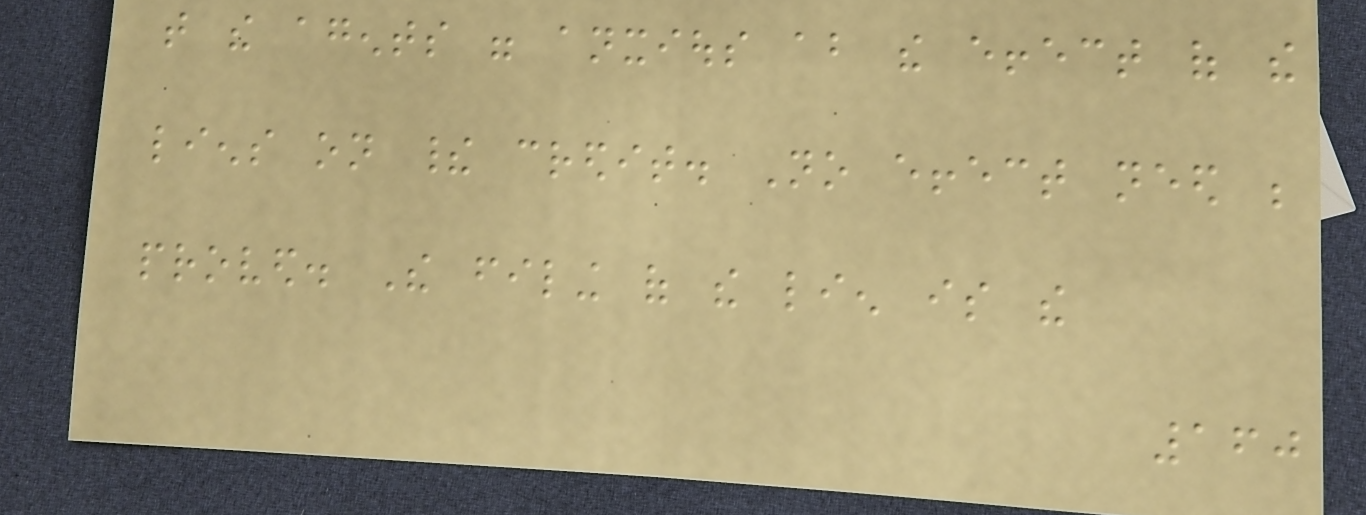that the agents were anxious about the effect of the
liens on their credit. No effect need be
proved. The filing of the lien is the
160
